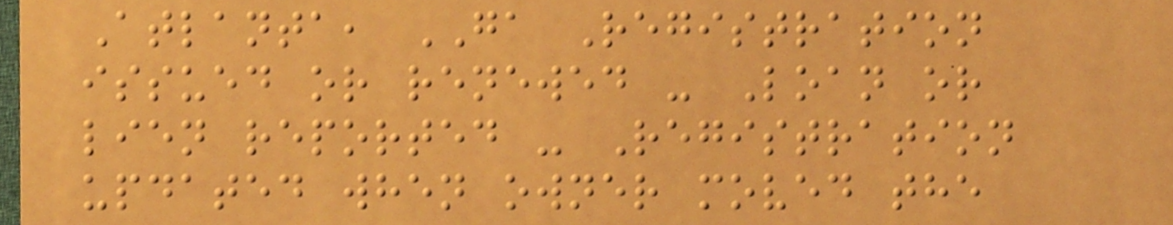Atlanta, GA Registration
issued or renewed - Loan or
lien reported - Registration
updated when owner moved the
